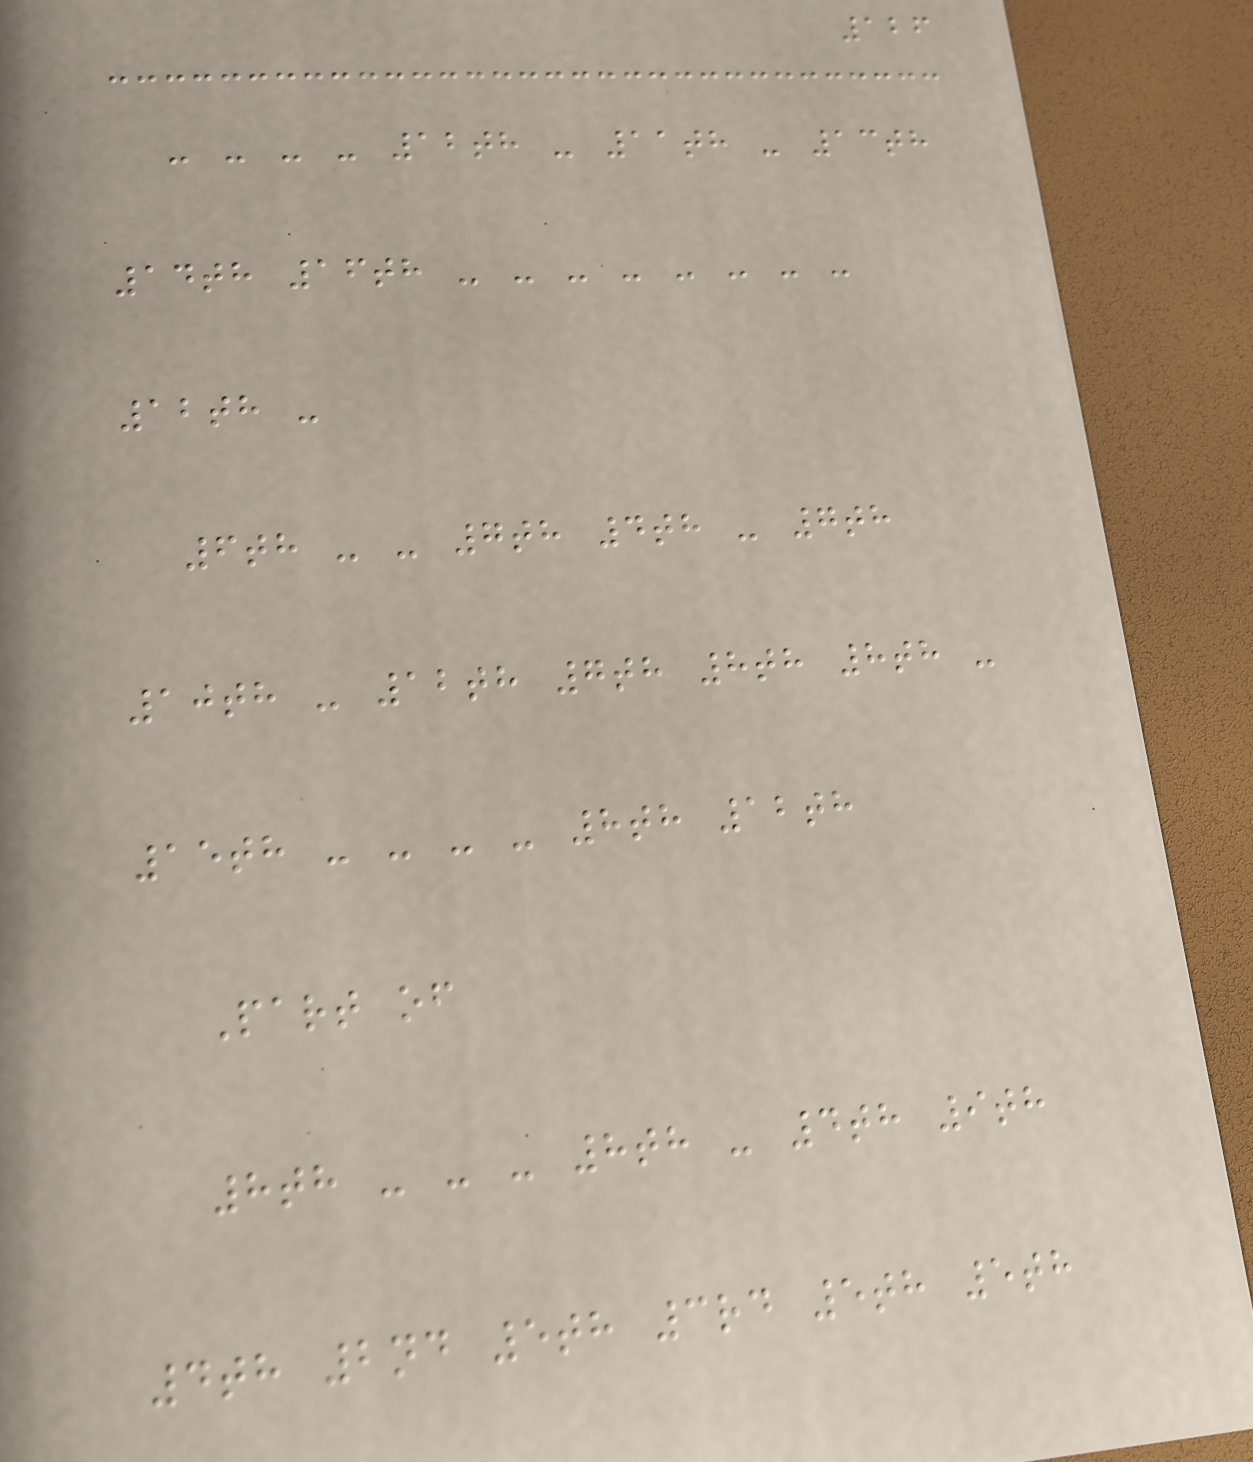126
- - - - 12th - 11th - 13th
14th 16th - - - - - - - -
12th -
6th - - 7th 4th - 7th
10th - 12th 7th 8th 8th -
15th - - - - 8th 12th
Part of
8th - - - 8th - 4th 9th
4th 2nd 5th 3rd 5th 5th
